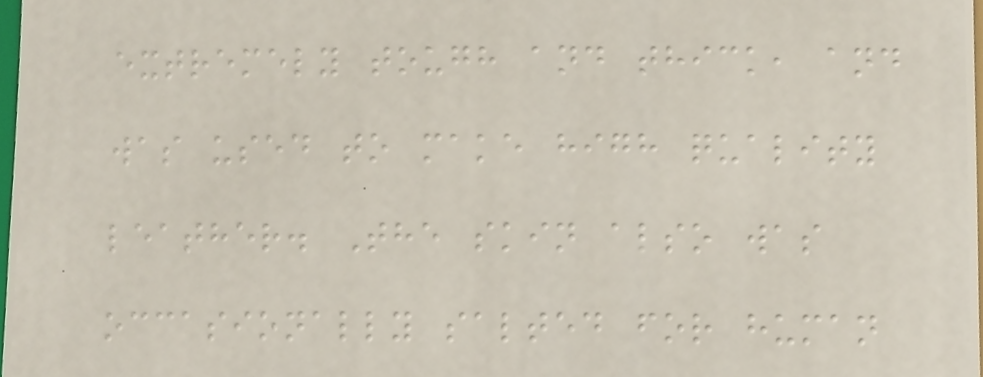extremely tough and thick, and
was used to make high quality
leather. The skin also was
occasionally salted for human
